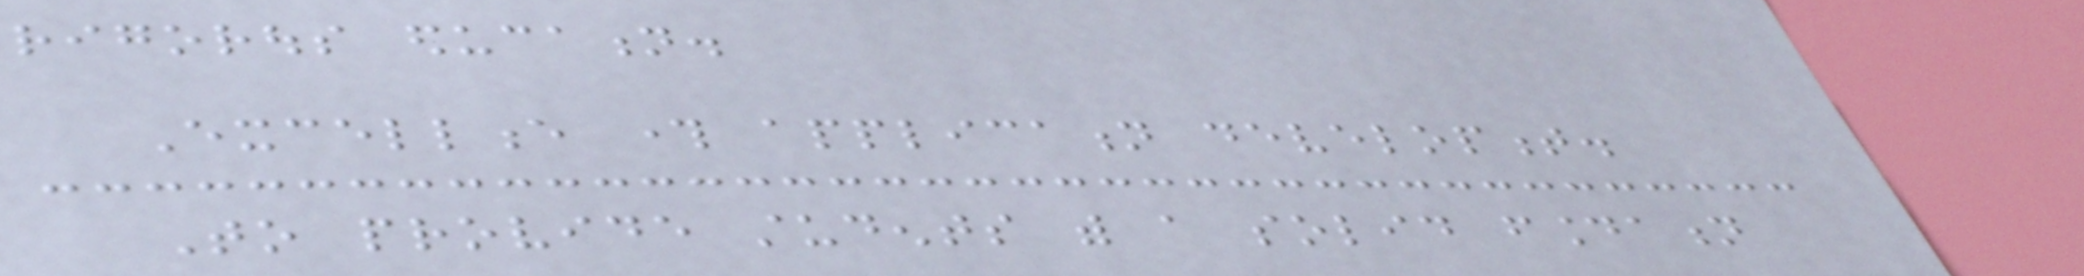rigorous education.
Excellence through application development.
To provide students with a solid foundation
